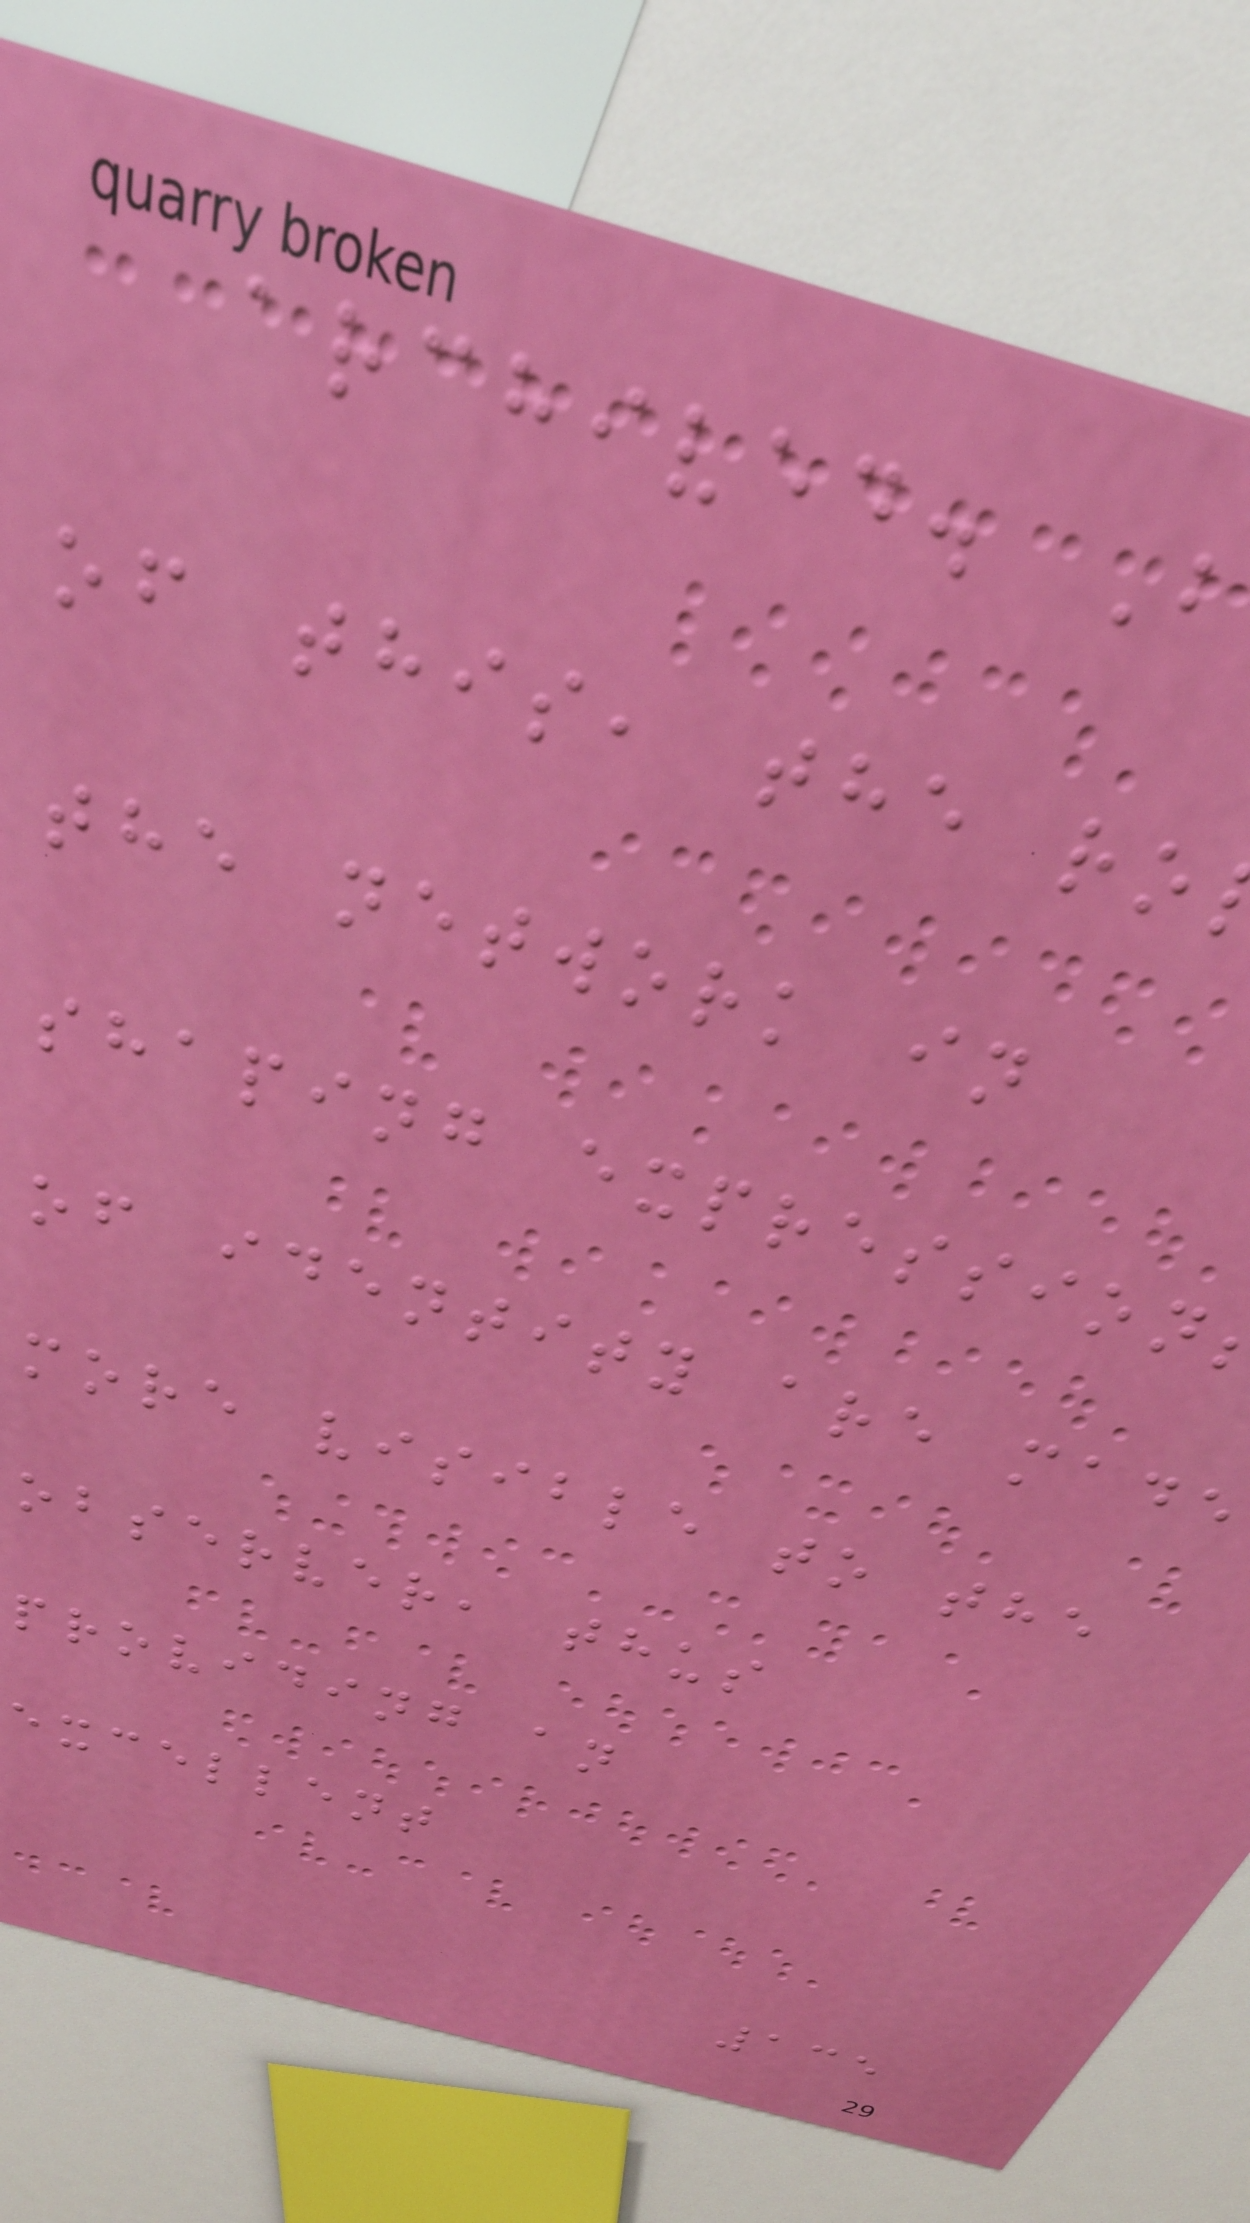archived. B
of this, the ro
the network in
shaping expression
of identity are made
more visible to the
observer, thus
providing an
excellent
135
